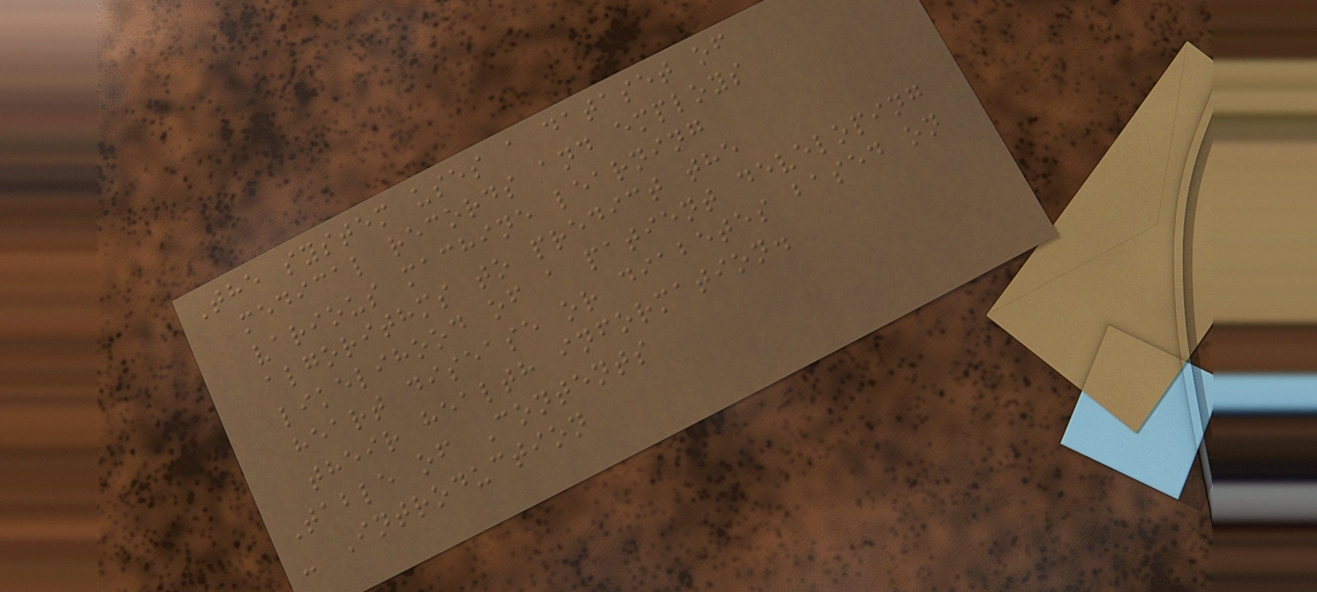The system uses a dataset of
medical records and employs
various machine learning
algorithms to predict the
likelihood of a patient developing
heart disease or diabetes based on
their health information.
Table of Contents
- Introduction
